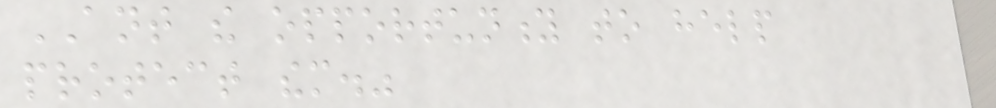ANT the opportunity to help
protect them."
